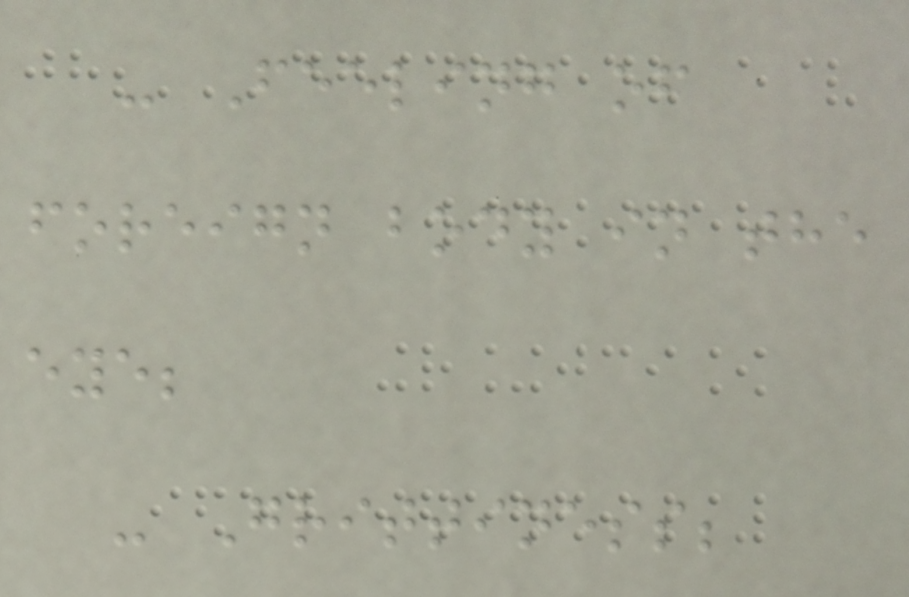- Feeling of
foreign body in the
eye;
- Grittiness;
